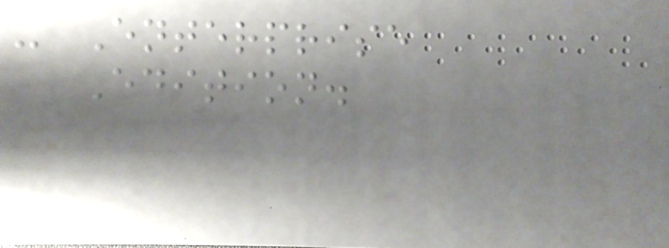- Enterprise
Edition.
